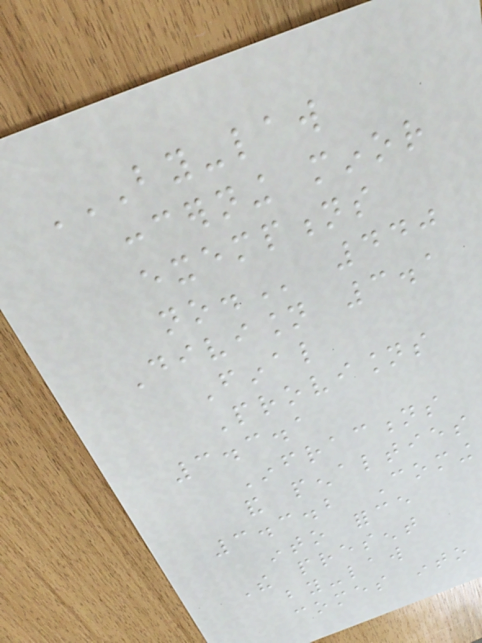BY-LAW
CONCERNING MINOR
EXEMPTIONS
NO. 440
Division 3.1
Final
Provisions
3.3.1
Infractions
and penalties
3.3.2 Coming
into force
The present
by-law
comes into
